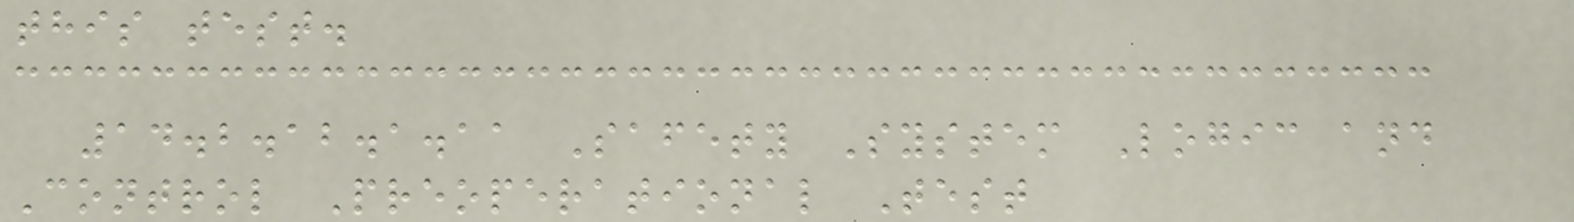this test.
14.2.12.1.11 Safety System Logic and
Control Preoperational Test
